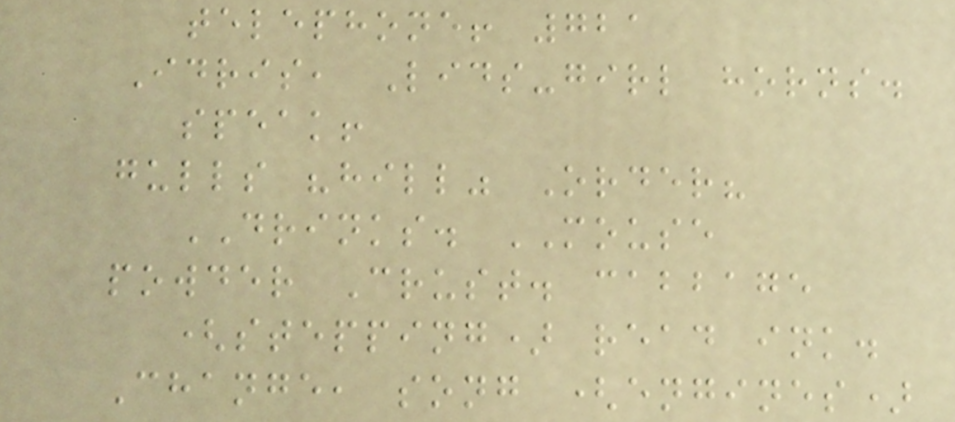telephone! 721
Idris, Lids-girl horns.
speak!
gulls "hill" Order?
DRINKS. MOUSE
powder Crust. cabbage
(stepping) read ink.
Change, song (engines)
